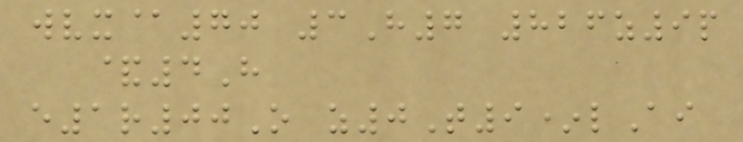wvx@70 3H7 826z9p
&4H
e1r00O z0T9*lAi
